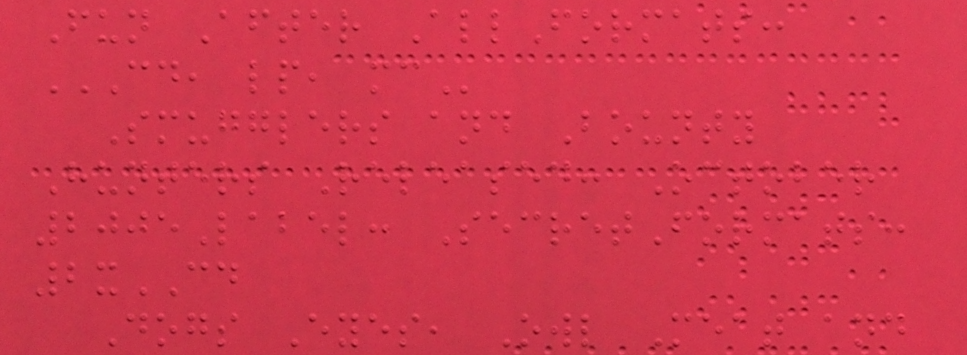Fun After AllFormats:
CD, LP, MC
Smugglers and Bounty
Hunters Released: October
2005Label: SecretFormats:
2xCD
Dogs Eyes, Owl Meat and
